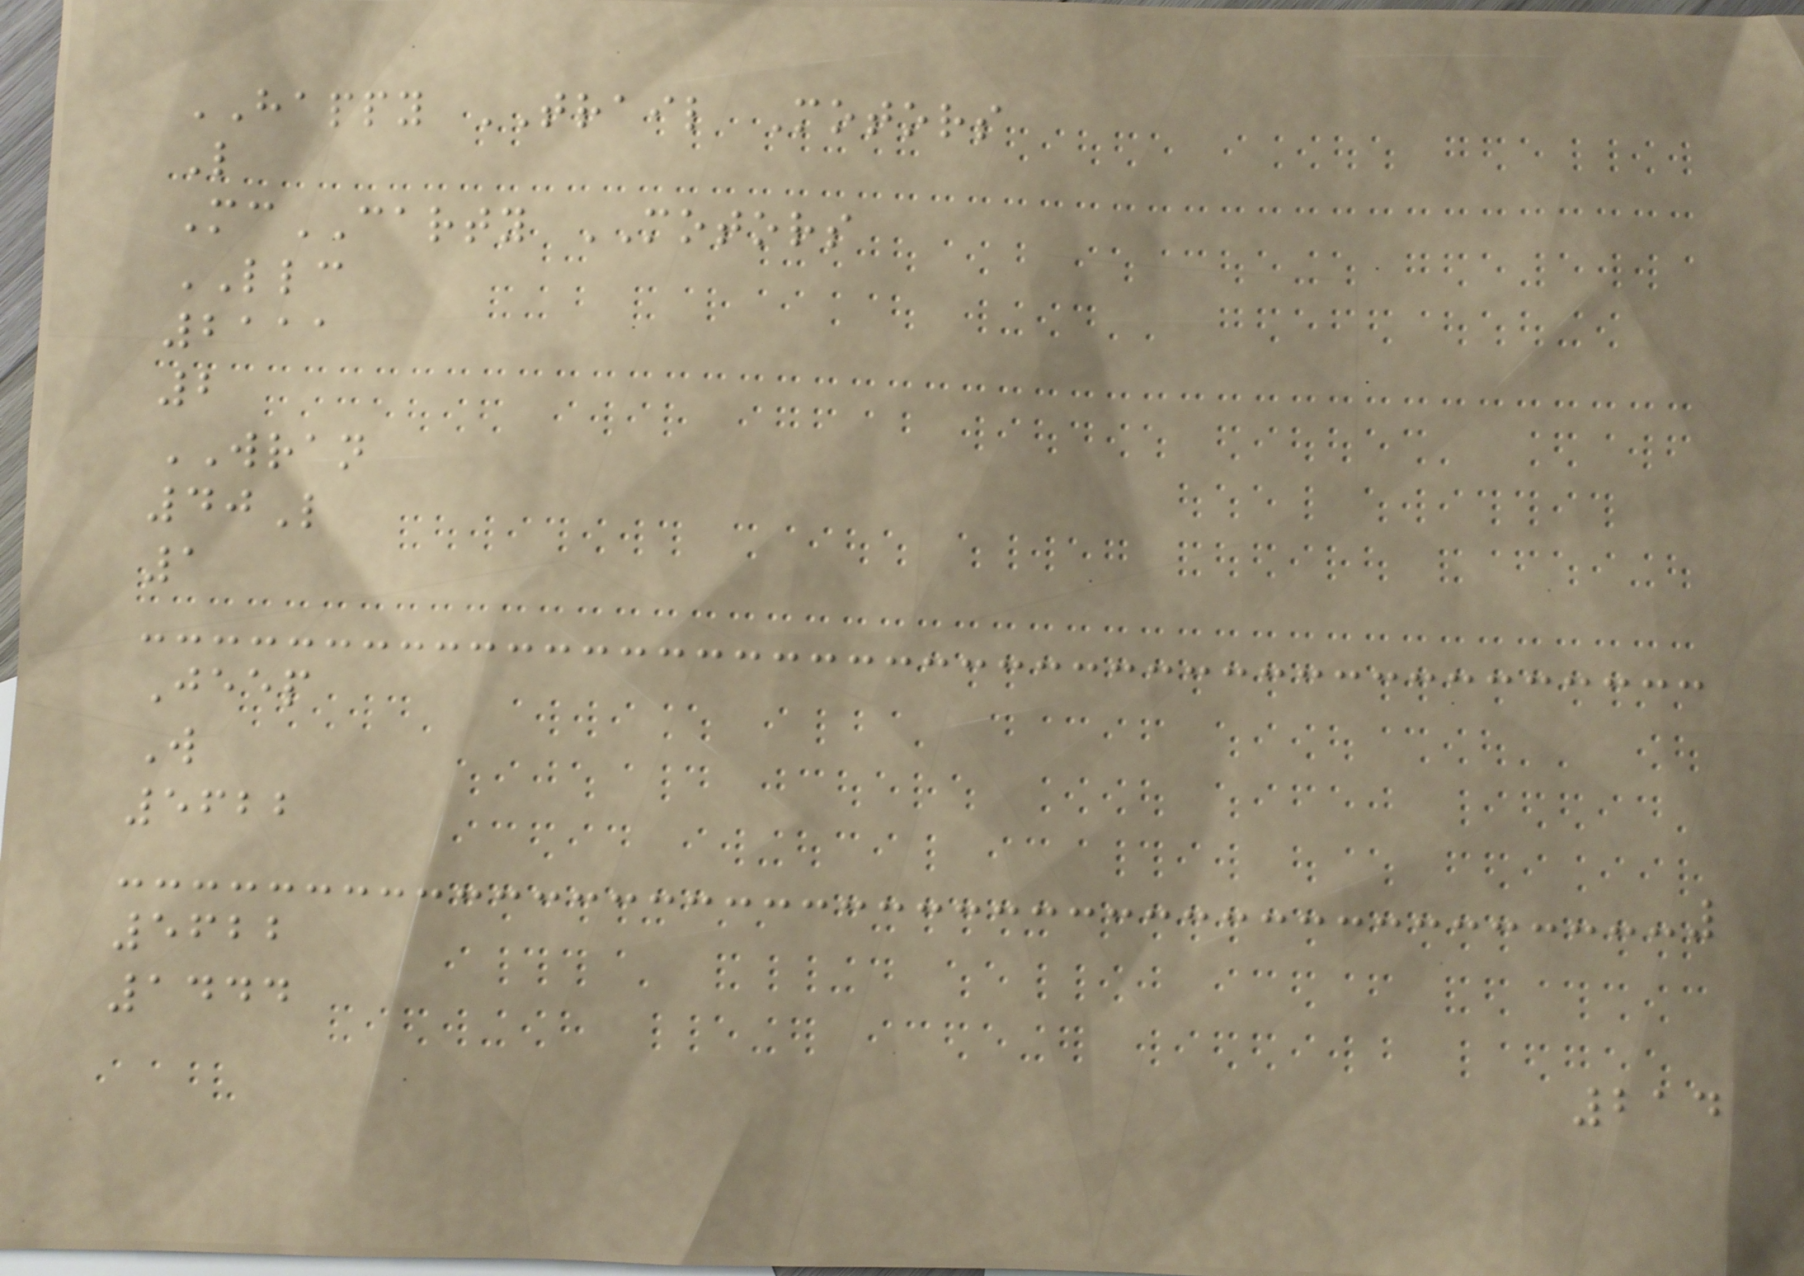HAPPY TRAIL Motors
L
McCARTY MOTORS
LLC
2111
2
WRAN
40L
1
Jeep
W
5622
5622
1444
214
